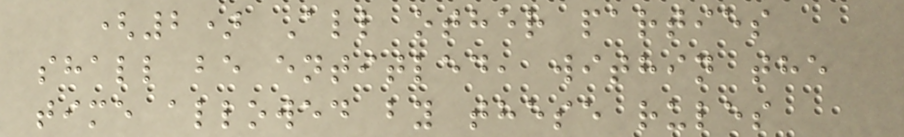(2) All other parties
shall be entitled, within the
time allowed by these rules
